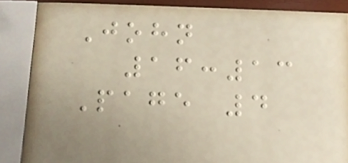John
16:13
Page 4
